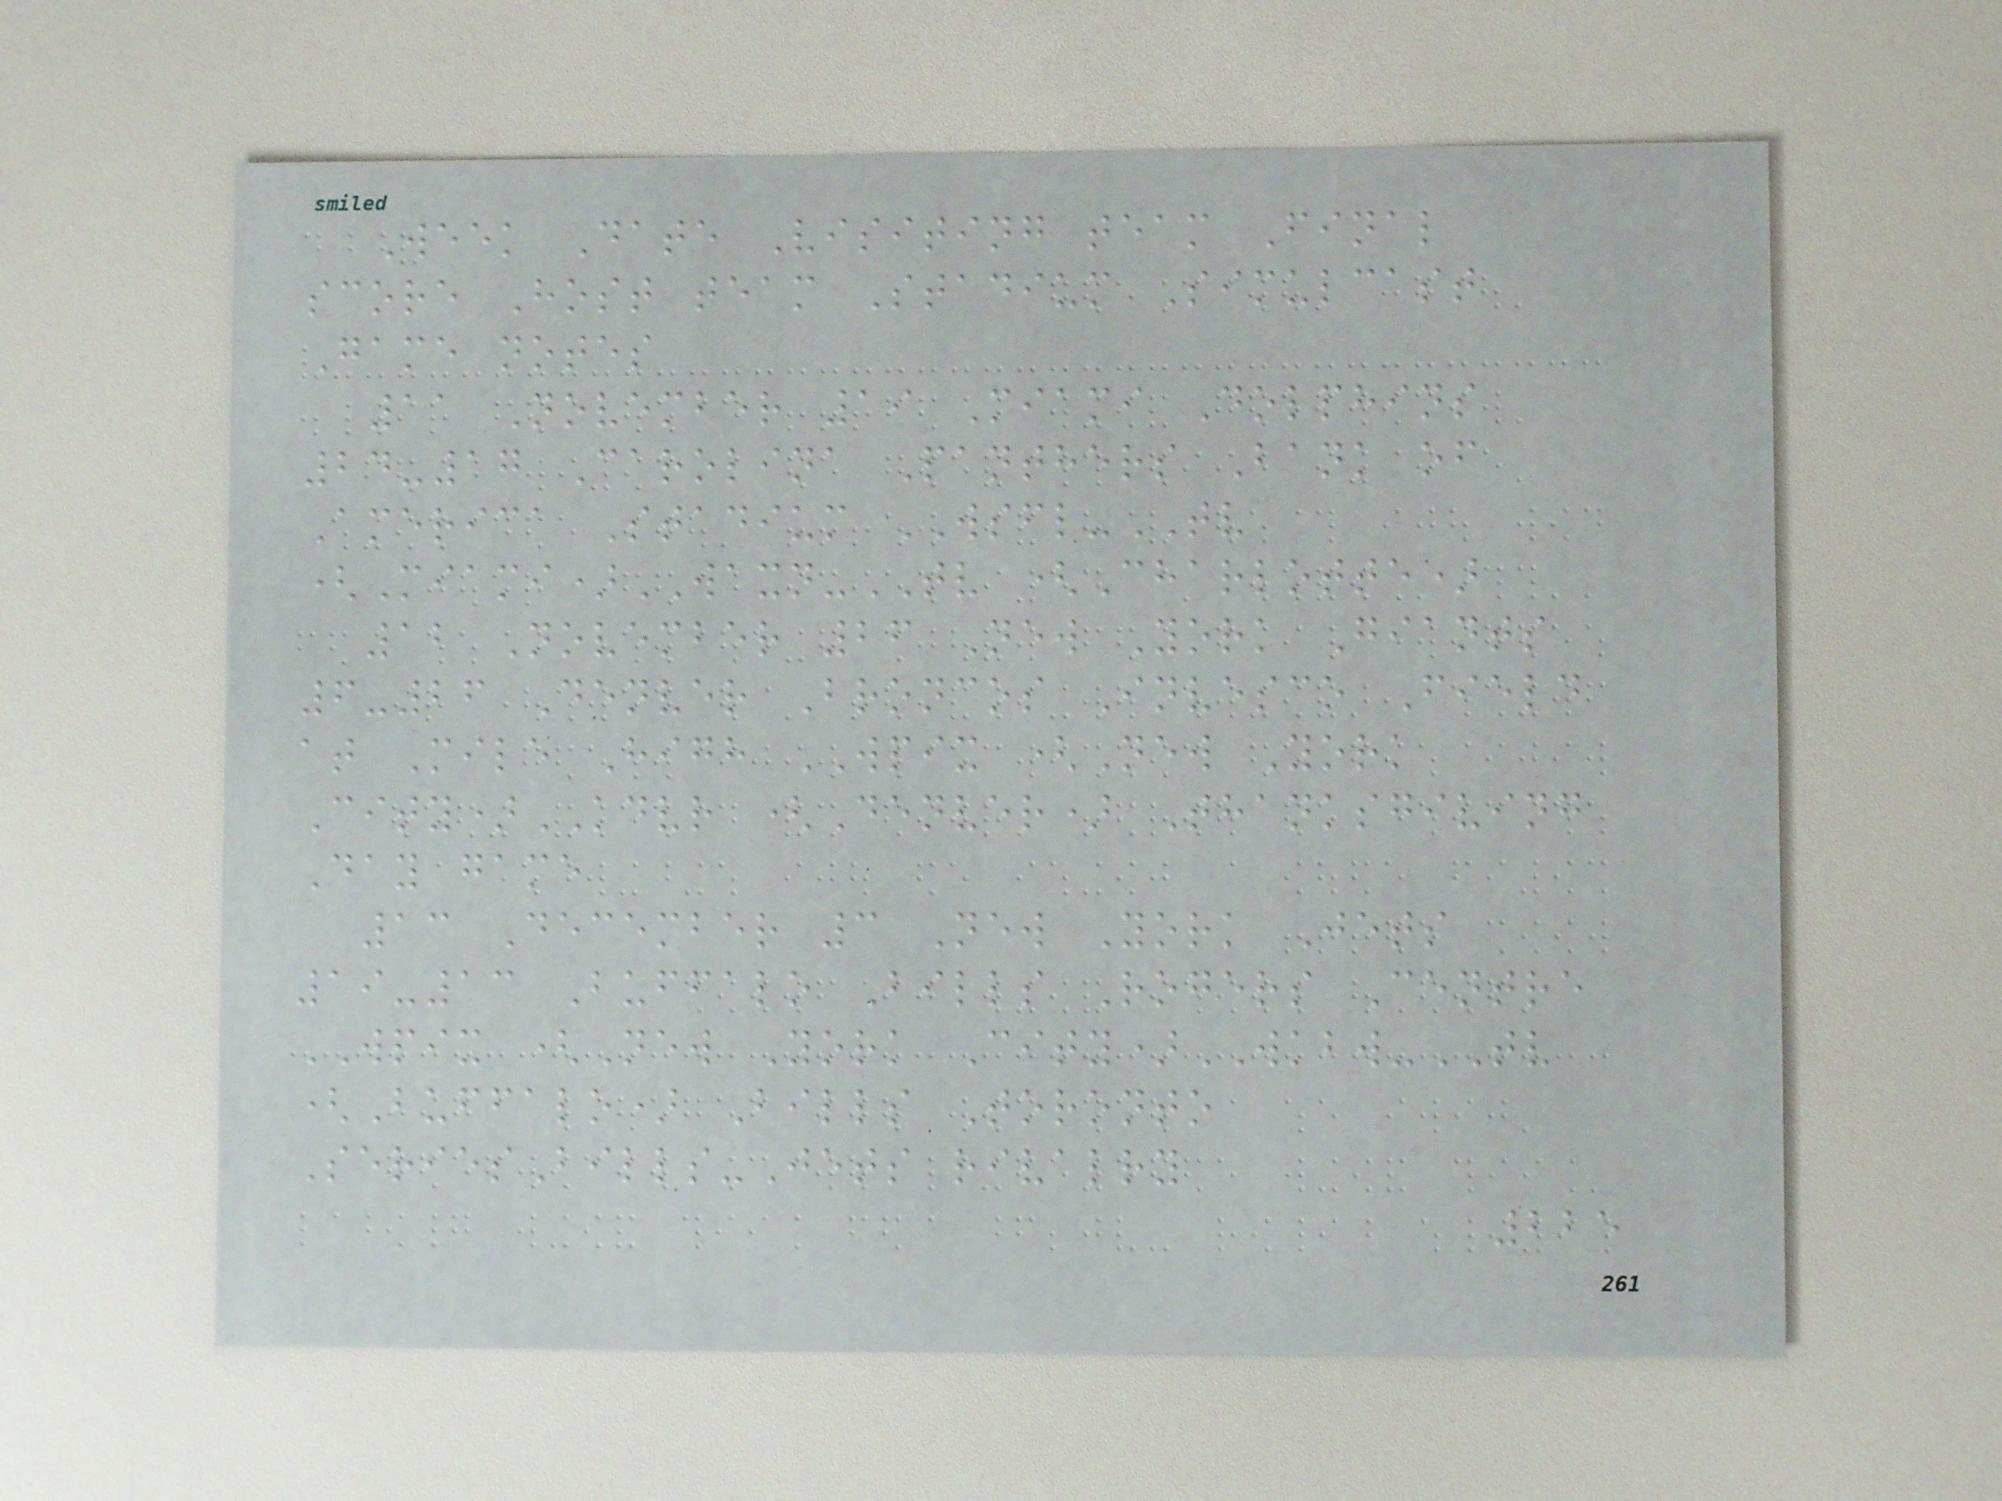Week Date Visiting team Final
score Host team Stadium Simulcast
Game notes
11 November 19 Miami Dolphins
24-17 Carolina Panthers Bank of
America Stadium WSFL-TV
(Miami)WAXN-TV (Charlotte)
12 November 26 New York Giants
6-26 Denver Broncos Invesco Field
at Mile High WPIX (New York
City)KDVR (Denver) Thanksgiving
Day game
13 December 3 New York Jets
19-13 Buffalo Bills Rogers Centre
WPIX (New York City)WKBW-TV
(Buffalo) Bills Toronto
SeriesBills-Jets rivalry
225
